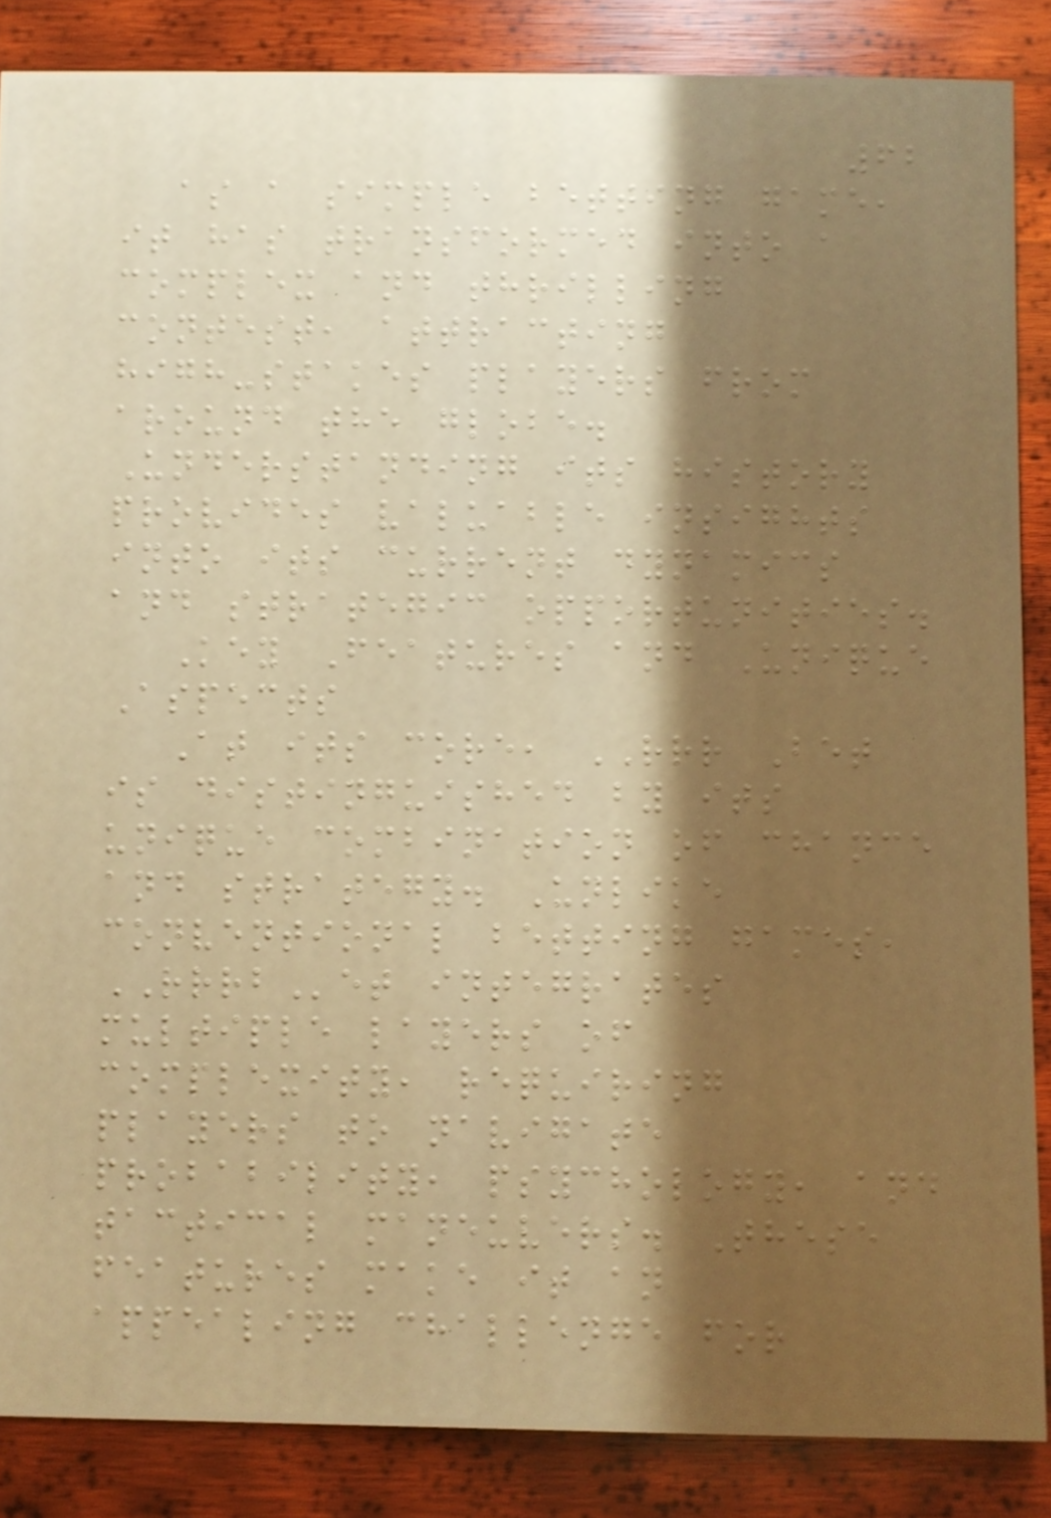62
as a simple betting game,
it has transformed into a
complex and thrilling
contest, attracting
high-stakes players from
around the globe.
Understanding its history
provides valuable insights
into its current dynamics
and strategic opportunities.
Key Features and Unique
Aspects
At its core, RRR Bet
is distinguished by its
unique combination of chance
and strategy. Unlike
conventional betting games,
RRRBet integrates
multiple layers of
complexity, requiring
players to navigate
probability, psychology, and
tactical maneuvers. These
features make it an
appealing challenge for
